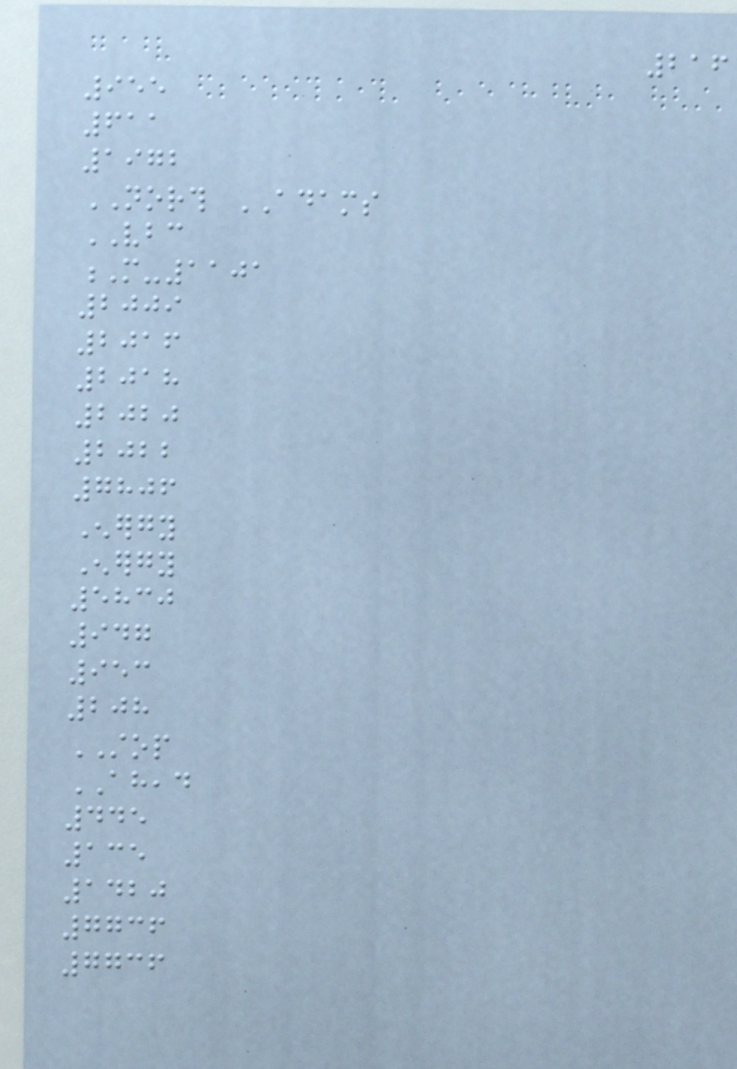216
955
611
1972
NORTH ADAMS
VBC
M-1101
2009
2016
2018
2020
2022
7806
Energy
Energy
5830
947
953
208
STOP
AHEAD
445
135
1420
7736
7736
